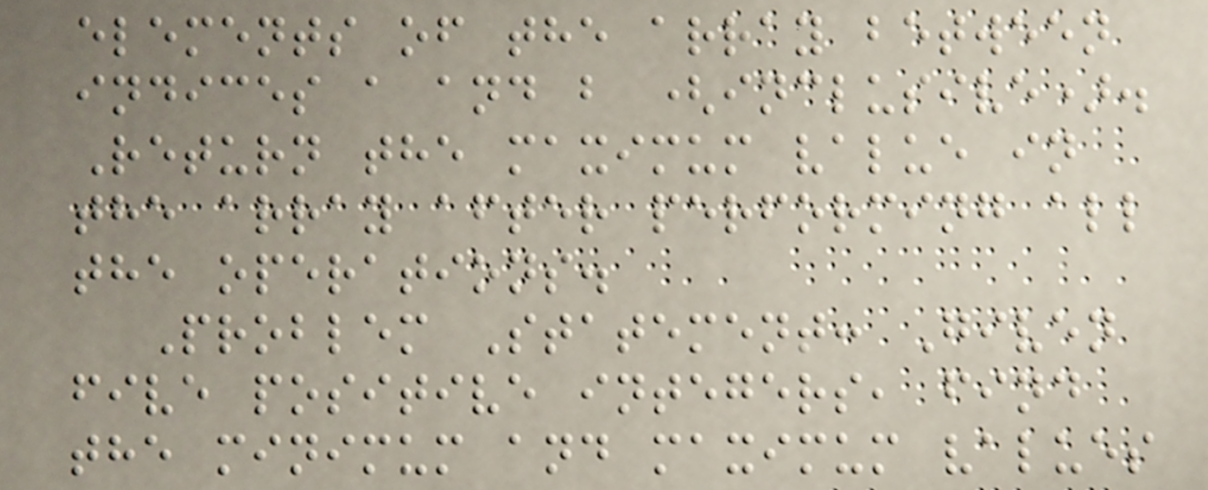elements of the array between
indices a and b (inclusive).
Return the maximum value in
the array after performing all
the operations.
Problem Statement: Given
five positive integers, find
the minimum and maximum values
